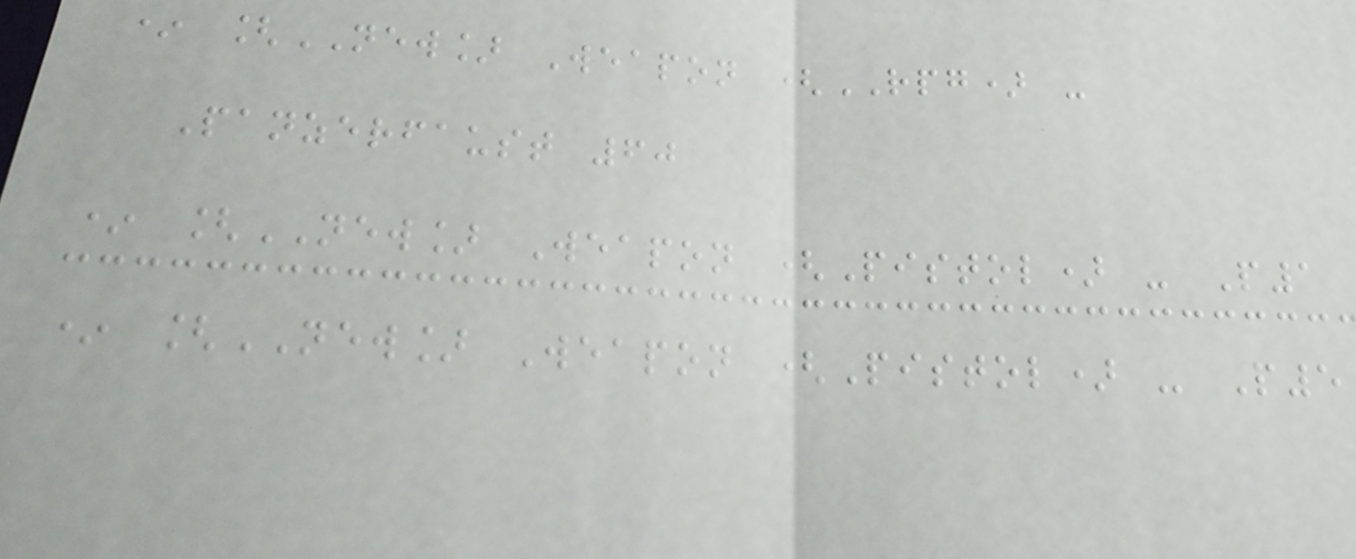* [NEW] Weapon (RPG) -
Panzerfaust 60
* [NEW] Weapon (Pistol) - P1
* [NEW] Weapon (Pistol) - P5
